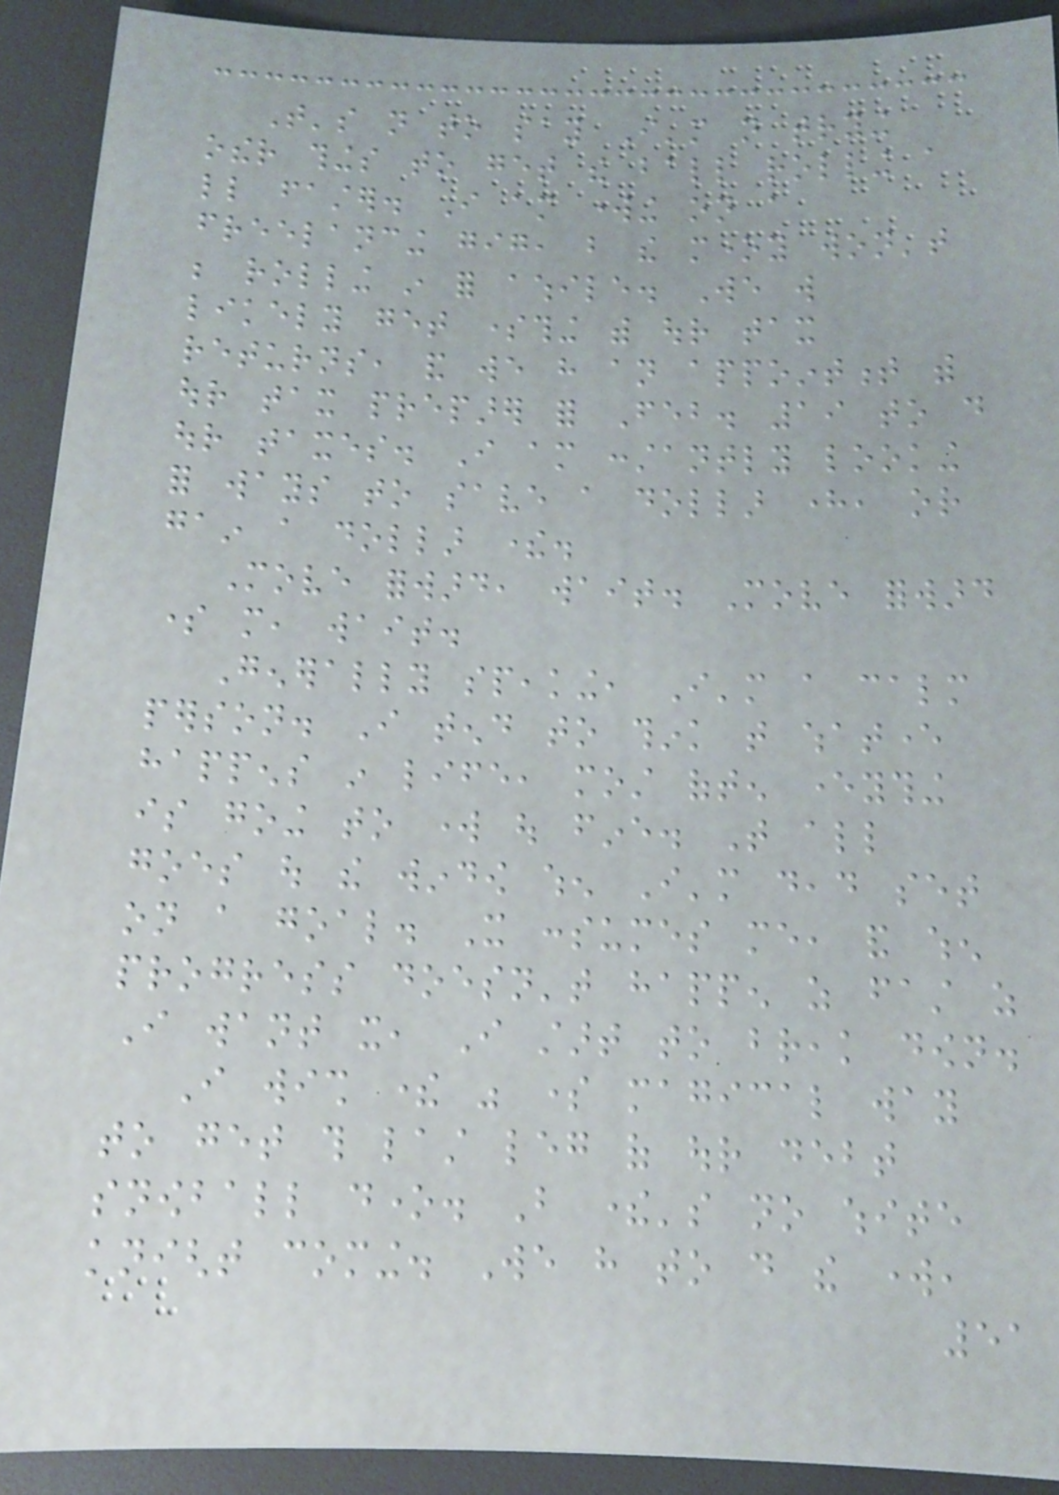That's not to say I'm not trying
other things to get the ball rolling a
little faster. I am working on a
freelancing gig, but the money won't
be rolling in for awhile. We will
likely get something with our tax
returns, and we have an appointment with
our tax preparer for Feb. 19 to do
our taxes. I am constantly looking
for ways to save a dollar here, or
gain a dollar there.
Move forward, wait. Move forward
some more, wait.
Generally speaking, I'm a calm
person. I tend to think that whatever
happens in life, most often everything
is going to work out fine. That all
goes out the window when I'm dead set
on a goal. It consumes me, and when
progress doesn't happen as fast as
I want it, I start to break down.
I wish there was some magical way
to get this last leg of our debt
snowball done. But there's no white
knight coming. We have to do the work,
51
